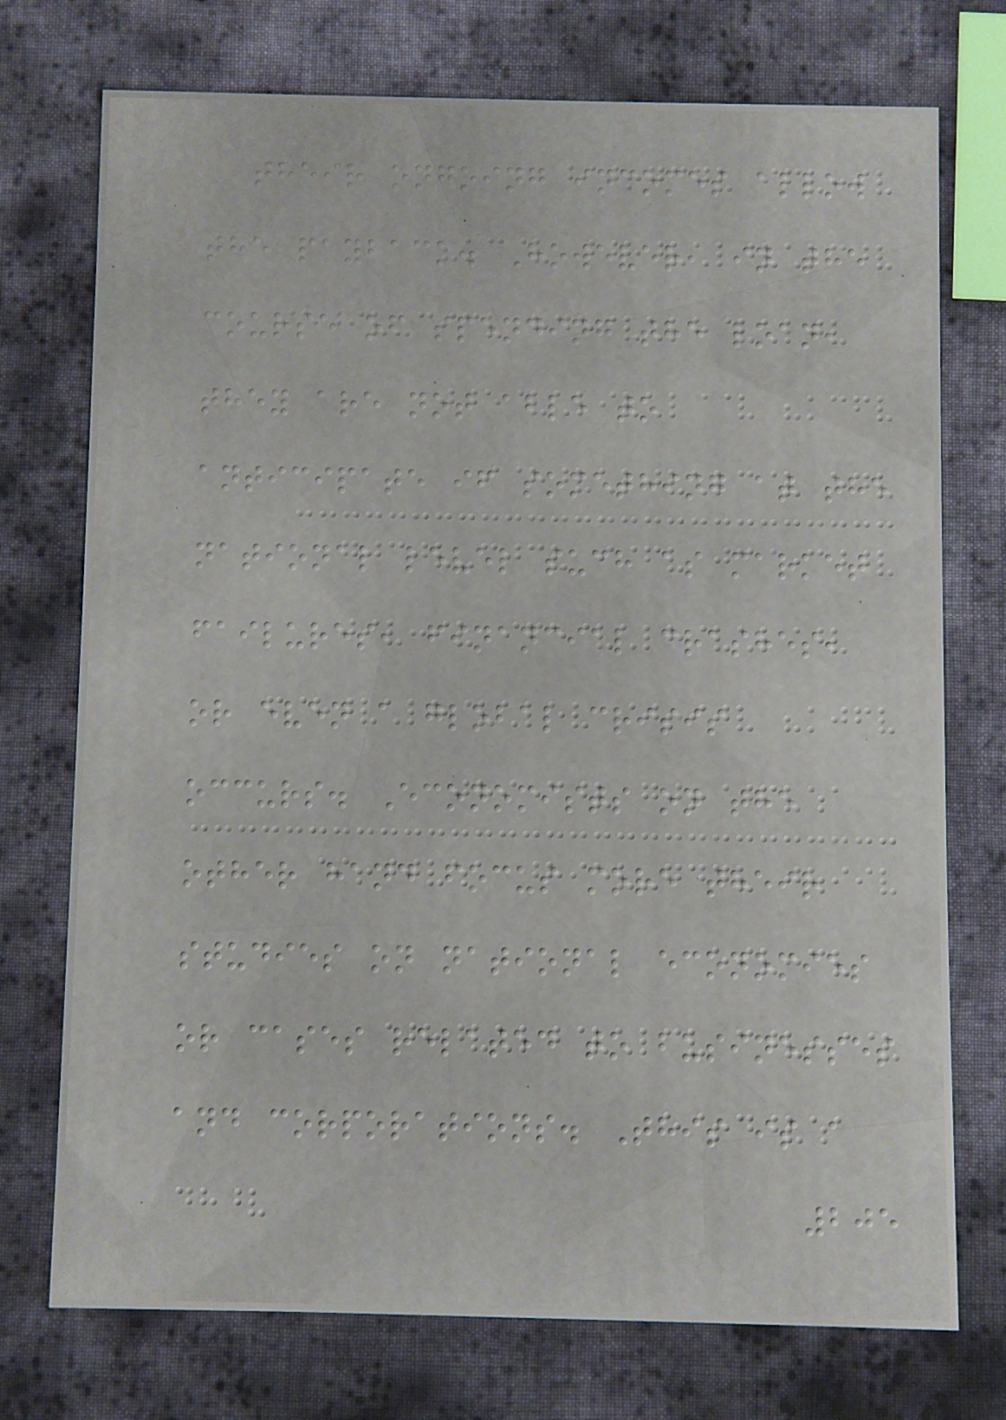their ongoing incomes allow
the payback. However, in the
course of spending the loan,
they are not able to
anticipate if something at the
national level such as market
failures, financial crashes,
or even a global crisis
occurs. Economists on the
other hand focus more their
studies on national economies
or cases related to businesses
and corporations. This is a
205
